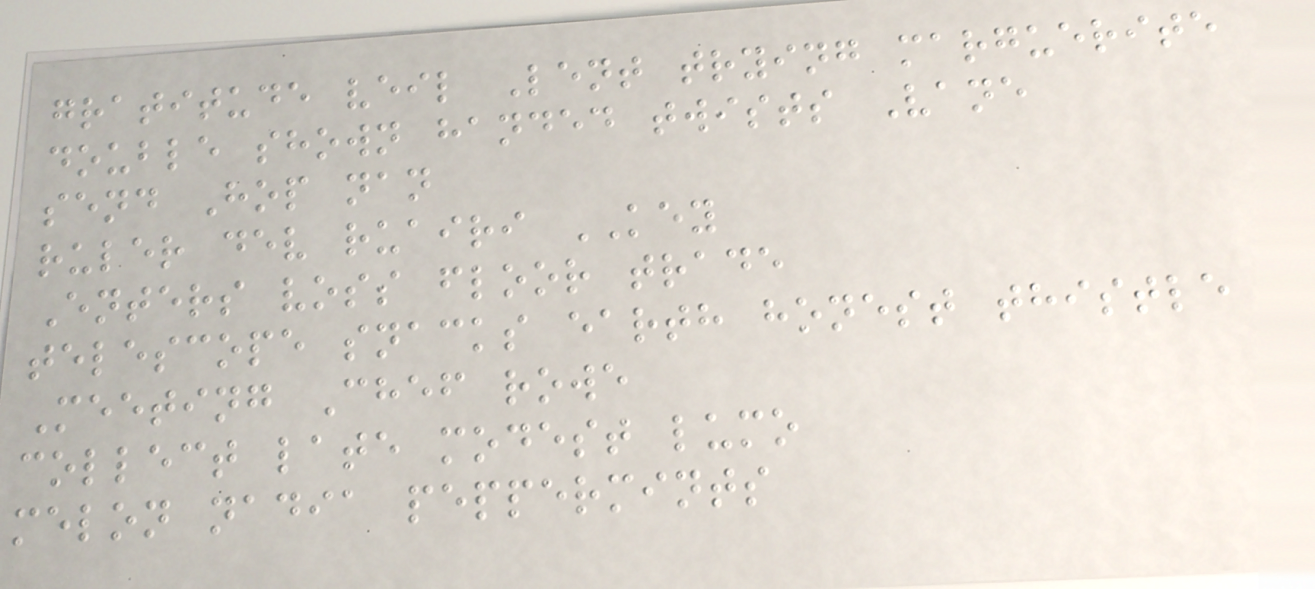gratitude veil Lent trying marguerite
double shown handed twists Vane
send Hop nan
ruler dev ruairi KEY
Enters voss floor trade
telescope snacks earth honest thistle
Meeting Chef rowe
collect late modest lumo
melon nadia peppermints
